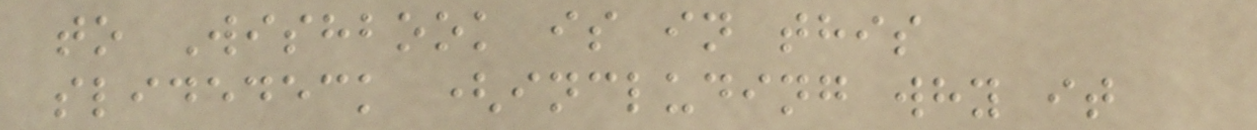to Wishbook is in this
slidedeck (including why it
